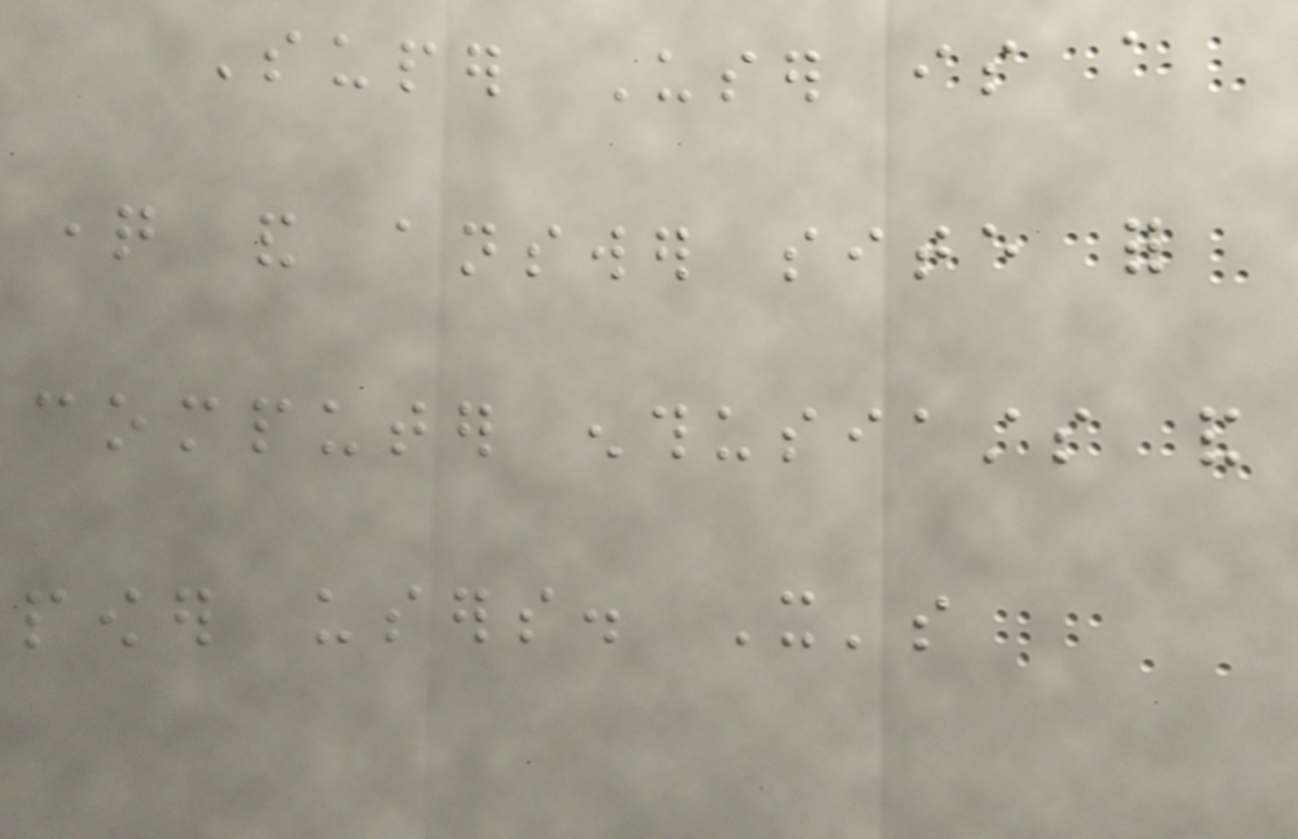Super User is a
question and answer site for
computer enthusiasts and
power users. It's
